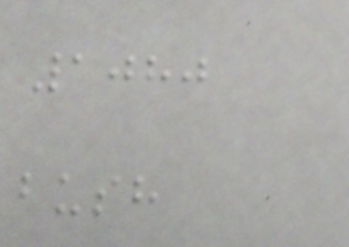1080
bush
